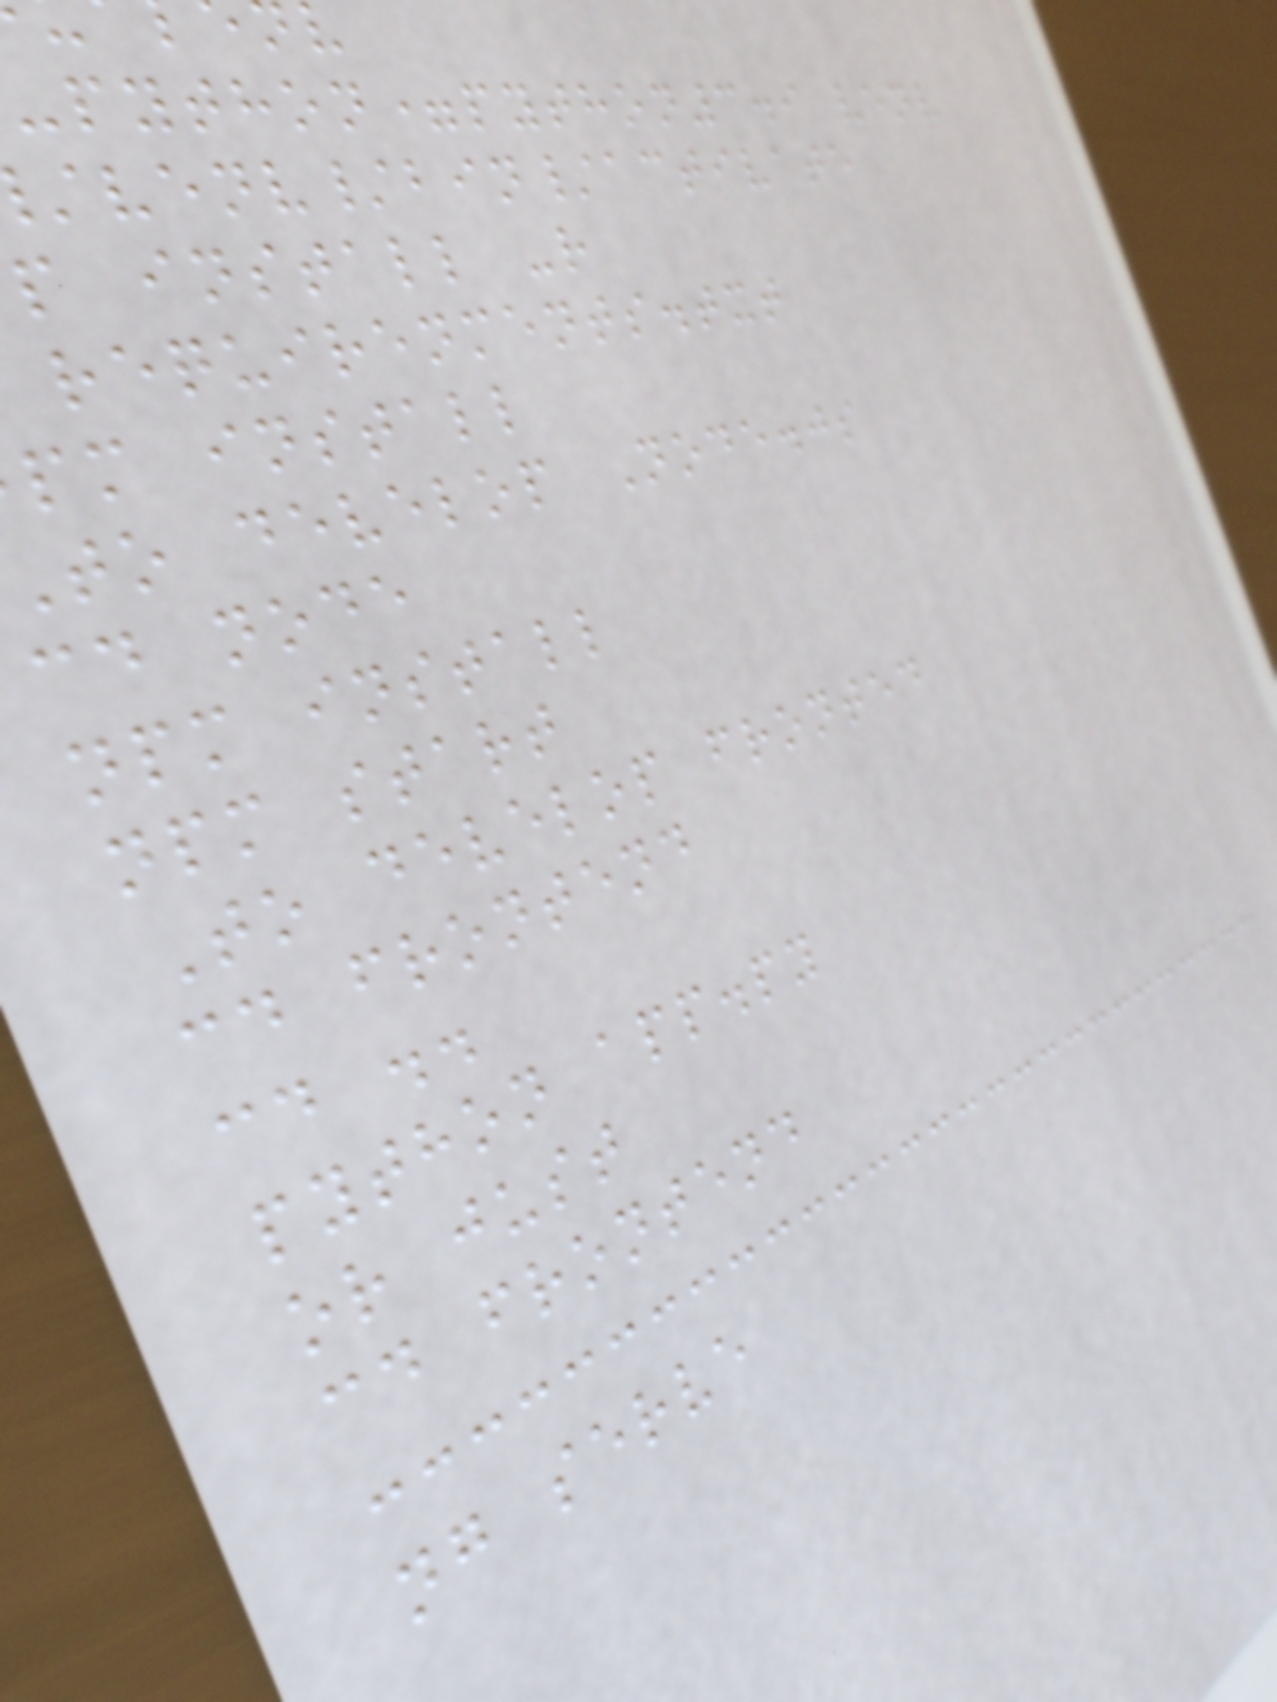-python=python3.9 venv
venv/bin/activate
p install -r
requirenments.txt
pm install
to develop Node.js
cd node
npm install
npm start
To develop fronted
cd frontend
cd ..
python app.py
or just
cd frontend
ng serve
